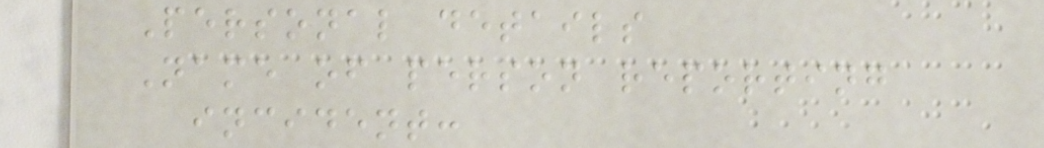Personal details
Name of person reporting
incident:
